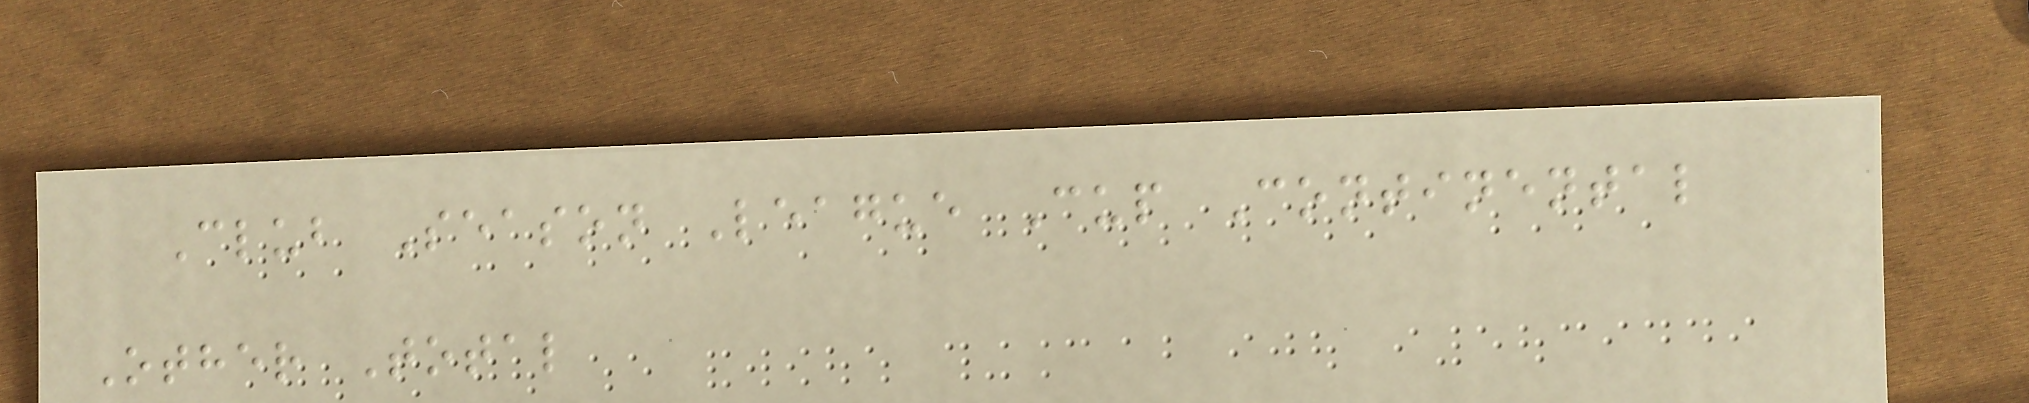Club Season League Cup Continental
Other Total
